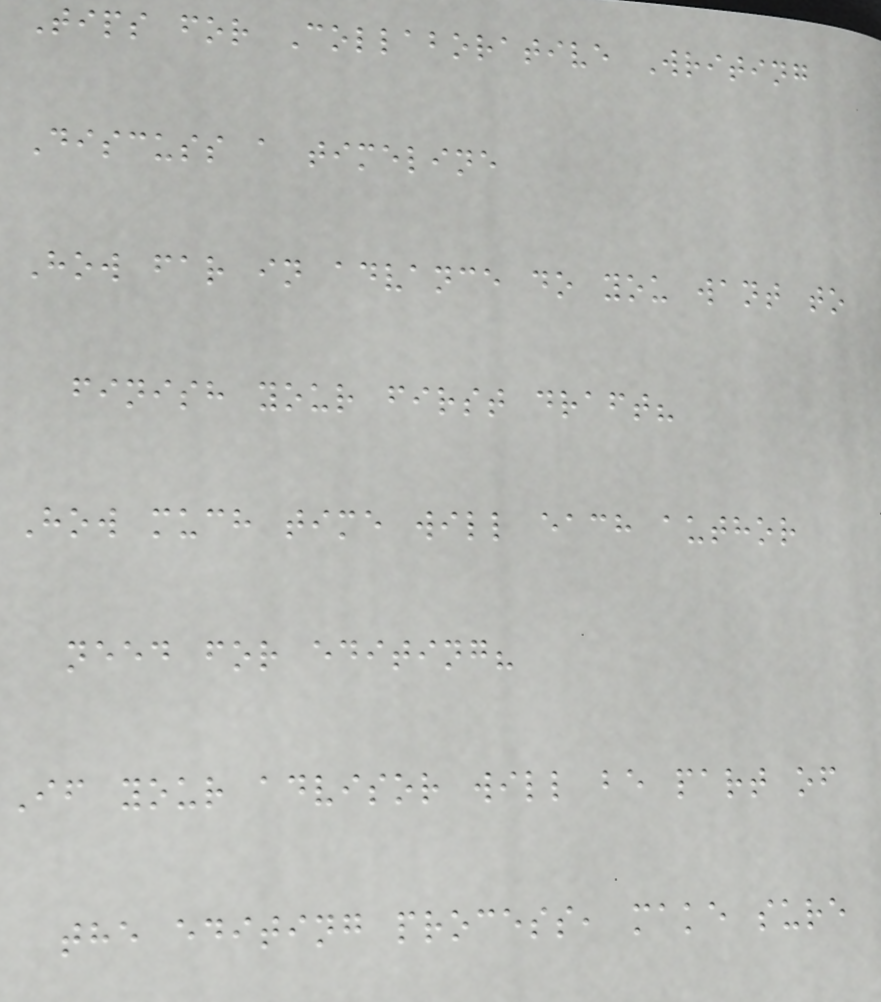Tips for Collaborative Writing
Discuss a timeline
How far in advance do you want to
finish your first draft?
How much time will each author
need for editing?
If your advisor will be part of
the editing process, make sure
